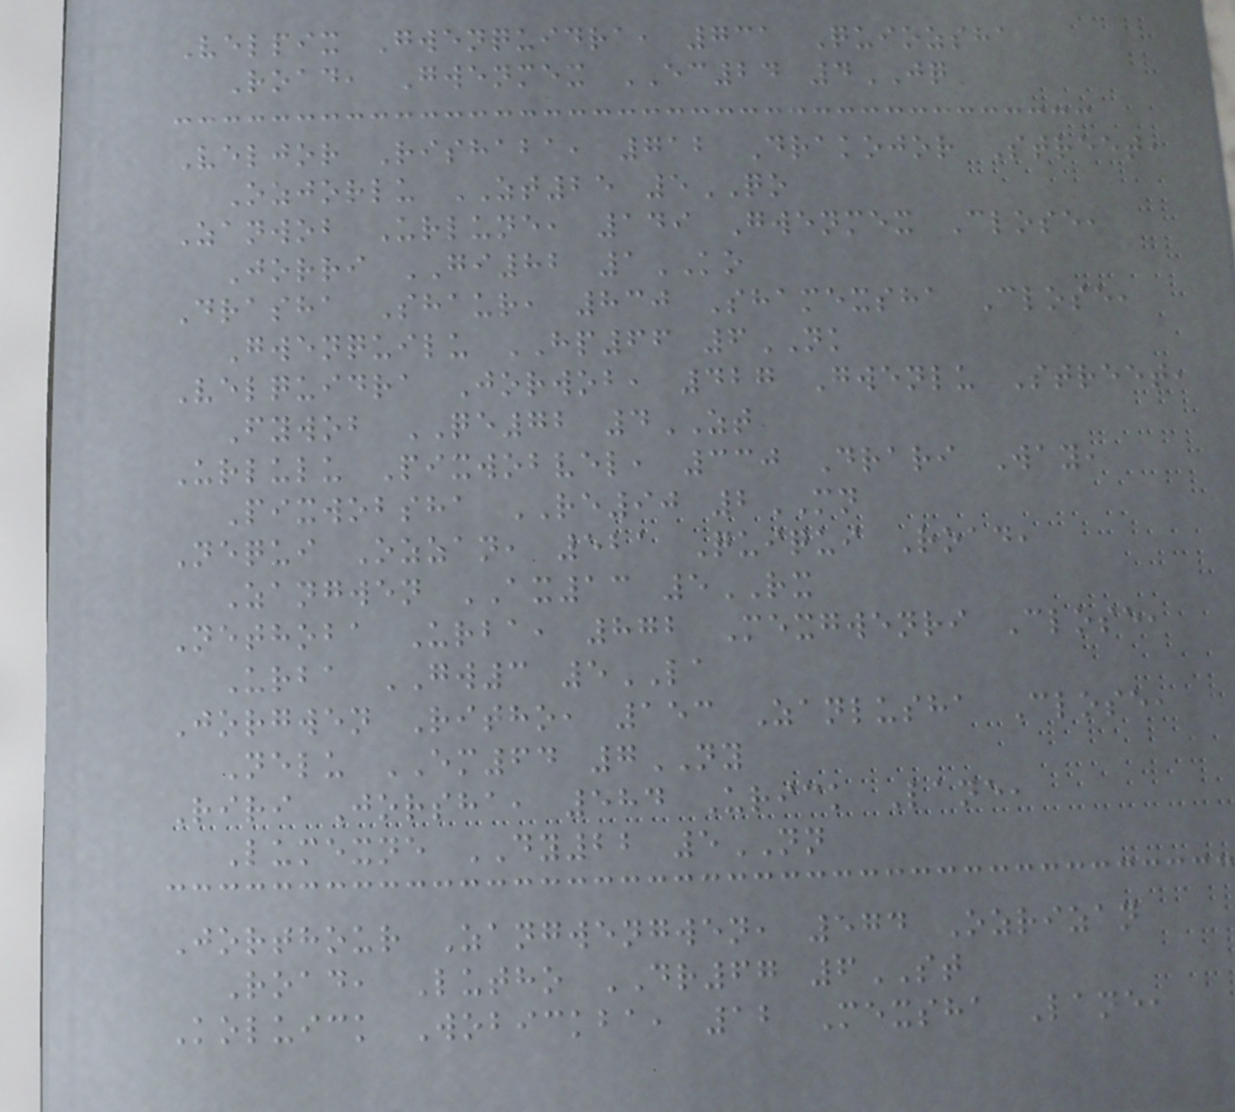Velpix Gwenquidra, 731 Quiozsha
Road, Gwenmex EC24 4JQ
Veljor Rishaba, 712 Drakojor Street,
Ozjorlu ZT25 5QO
Zanwob Urlune, 149 Gwenmex Close,
Jorri GI82 1KO
Drasha Shaur, 830 Shamexsha Close,
Gwenquilu HP66 6NK
Velquidra Jorwob, 427 Gwenlu Street,
Fywob QE72 4ZT
Urlulu Pixwobvel, 330 Drari Way,
Pixwobsha RE90 2MN
Nequi Ozzan, 521 Quiqui Road,
Zangwen AX13 5RX
Nethoba Urba, 872 Mexgwenri Close,
Urba GW3 5LA
Jorgwen Ritho, 153 Zanlusha Close,
Nelu EM64 7NY
Riri Jorsha, 584 Urick Lane,
Lumexne DY22 5NN
Jorthour Zangwengwen, 574 Ozrizan
Road, Lutho DR67 6ST
Koluick Wobickba, 12 Mexsha Lane,
